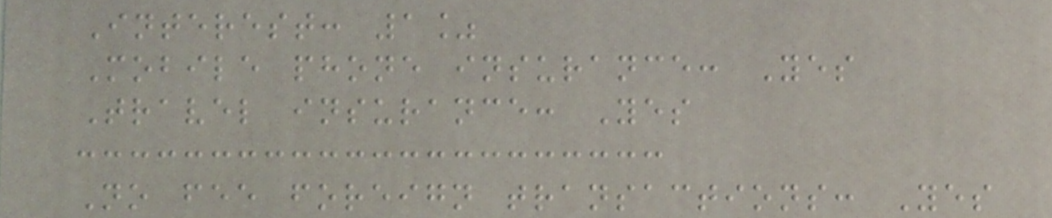Interest: 1%
Mobile phone insurance: Yes
Travel insurance: Yes
No fee foreign transactions: Yes
